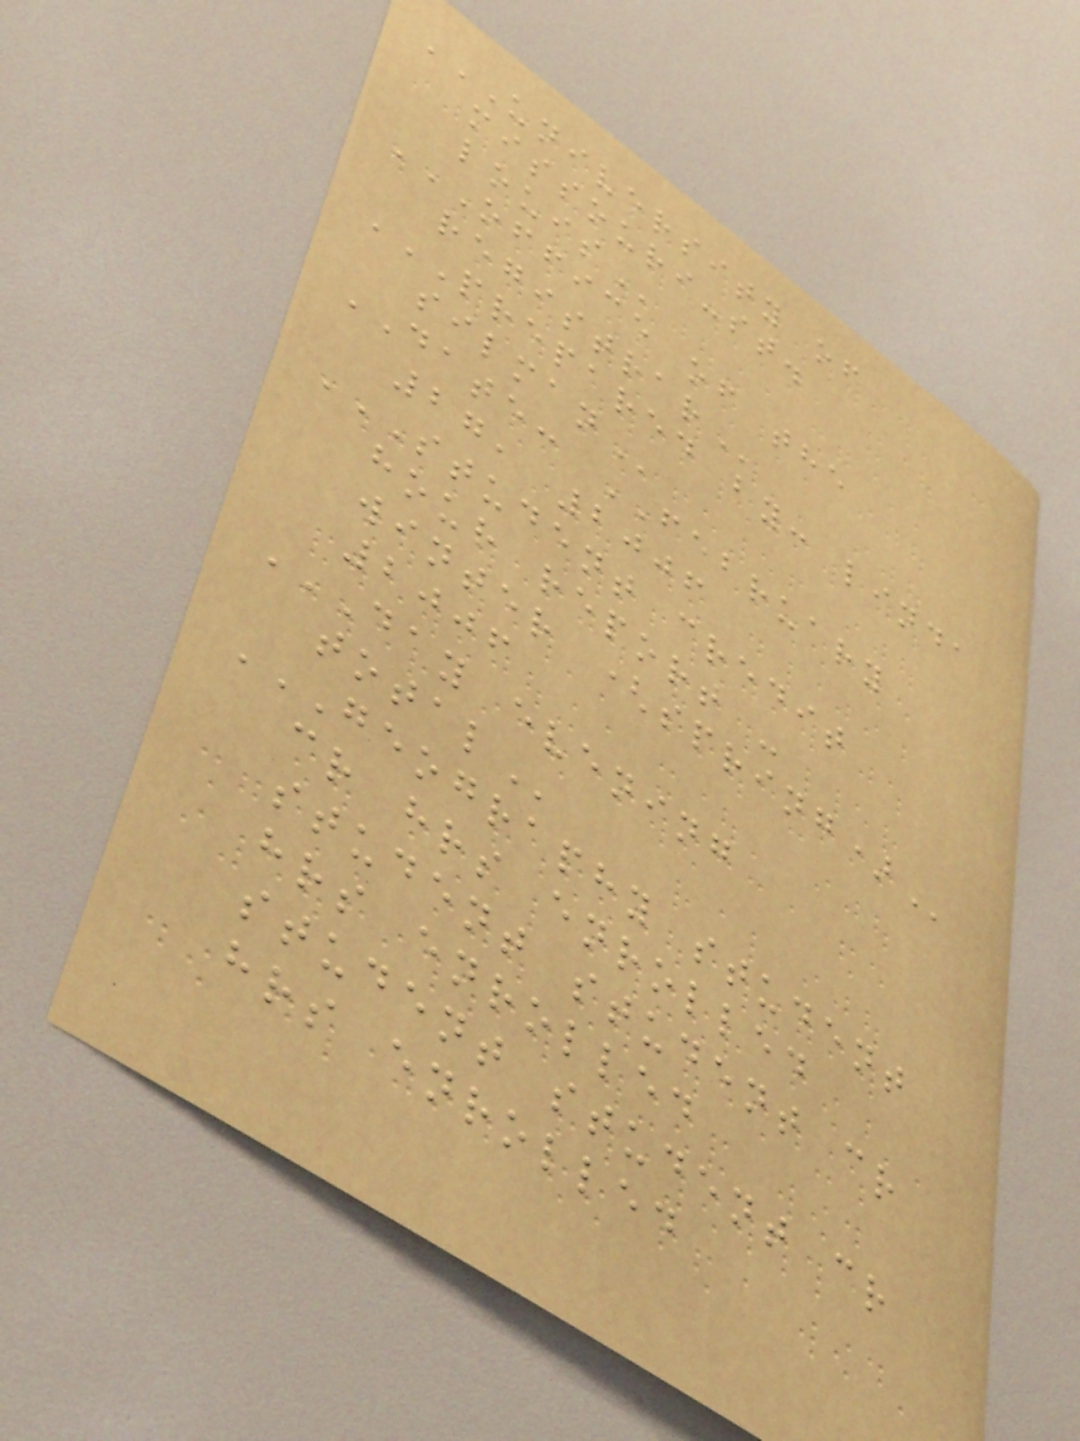UNIVERSITY OF
MISSOURI-ST.
LOUIS
OFFICE OF THE
REGISTRAR
PREPARED BY: LINDA
SILMAN
DATE: FEBRUARY
27, 2006
STUDENT CREDIT
HOUR REPORT -
WINTER (SPRING)
2006
DAY EVENING
TOTAL
GEOGRAPHY STUDENT
CR HRS ENROLLED
STUDENT STUDENT CR
HRS ENROLLED
STUDENT STUDENT CR
HRS ENROLLED
